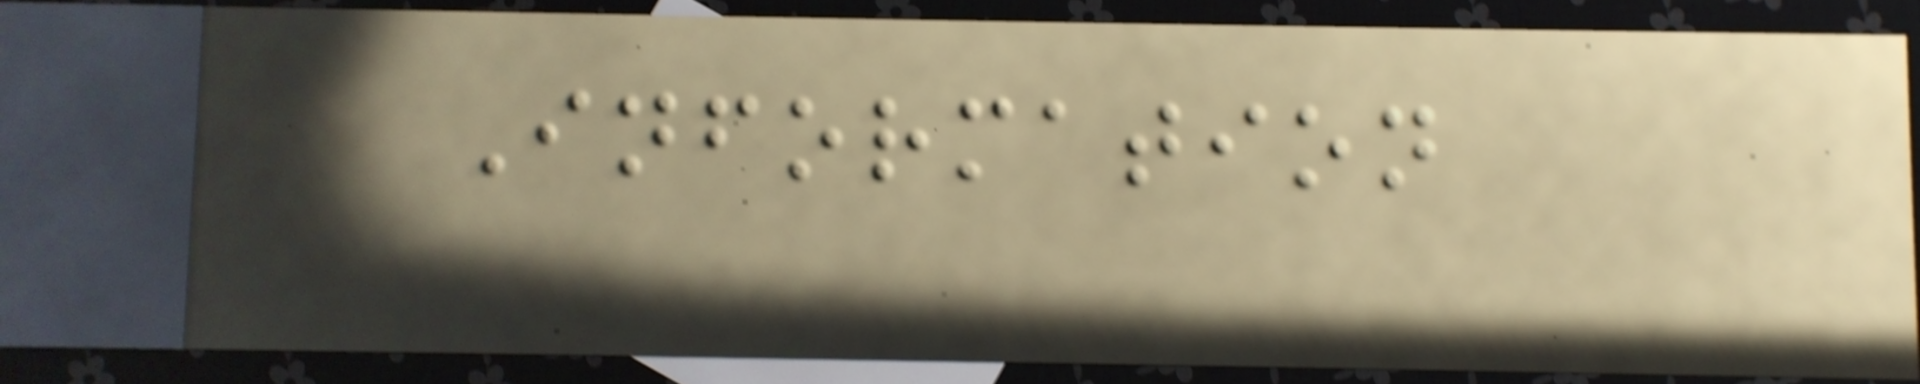Information
